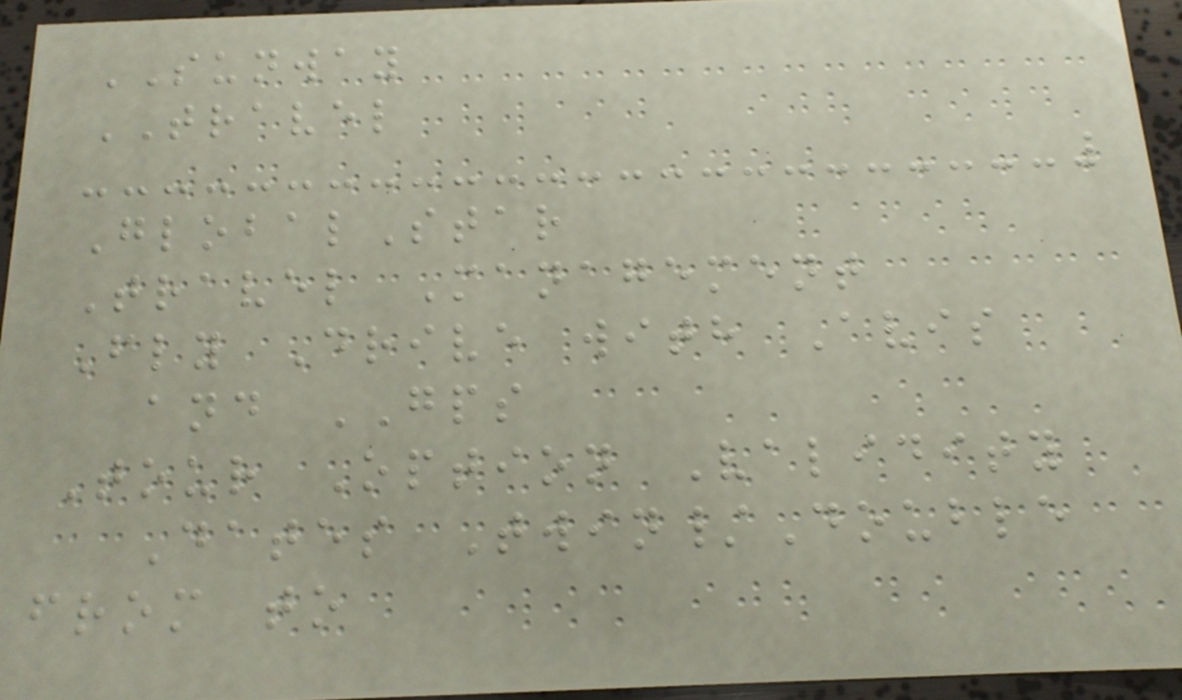SUNWAY
TRAVEL
GlobalStar
Travel Management
Fly Drive with Avis
and GPS
Tour Option Validity
Dates Twin/Double
from to
